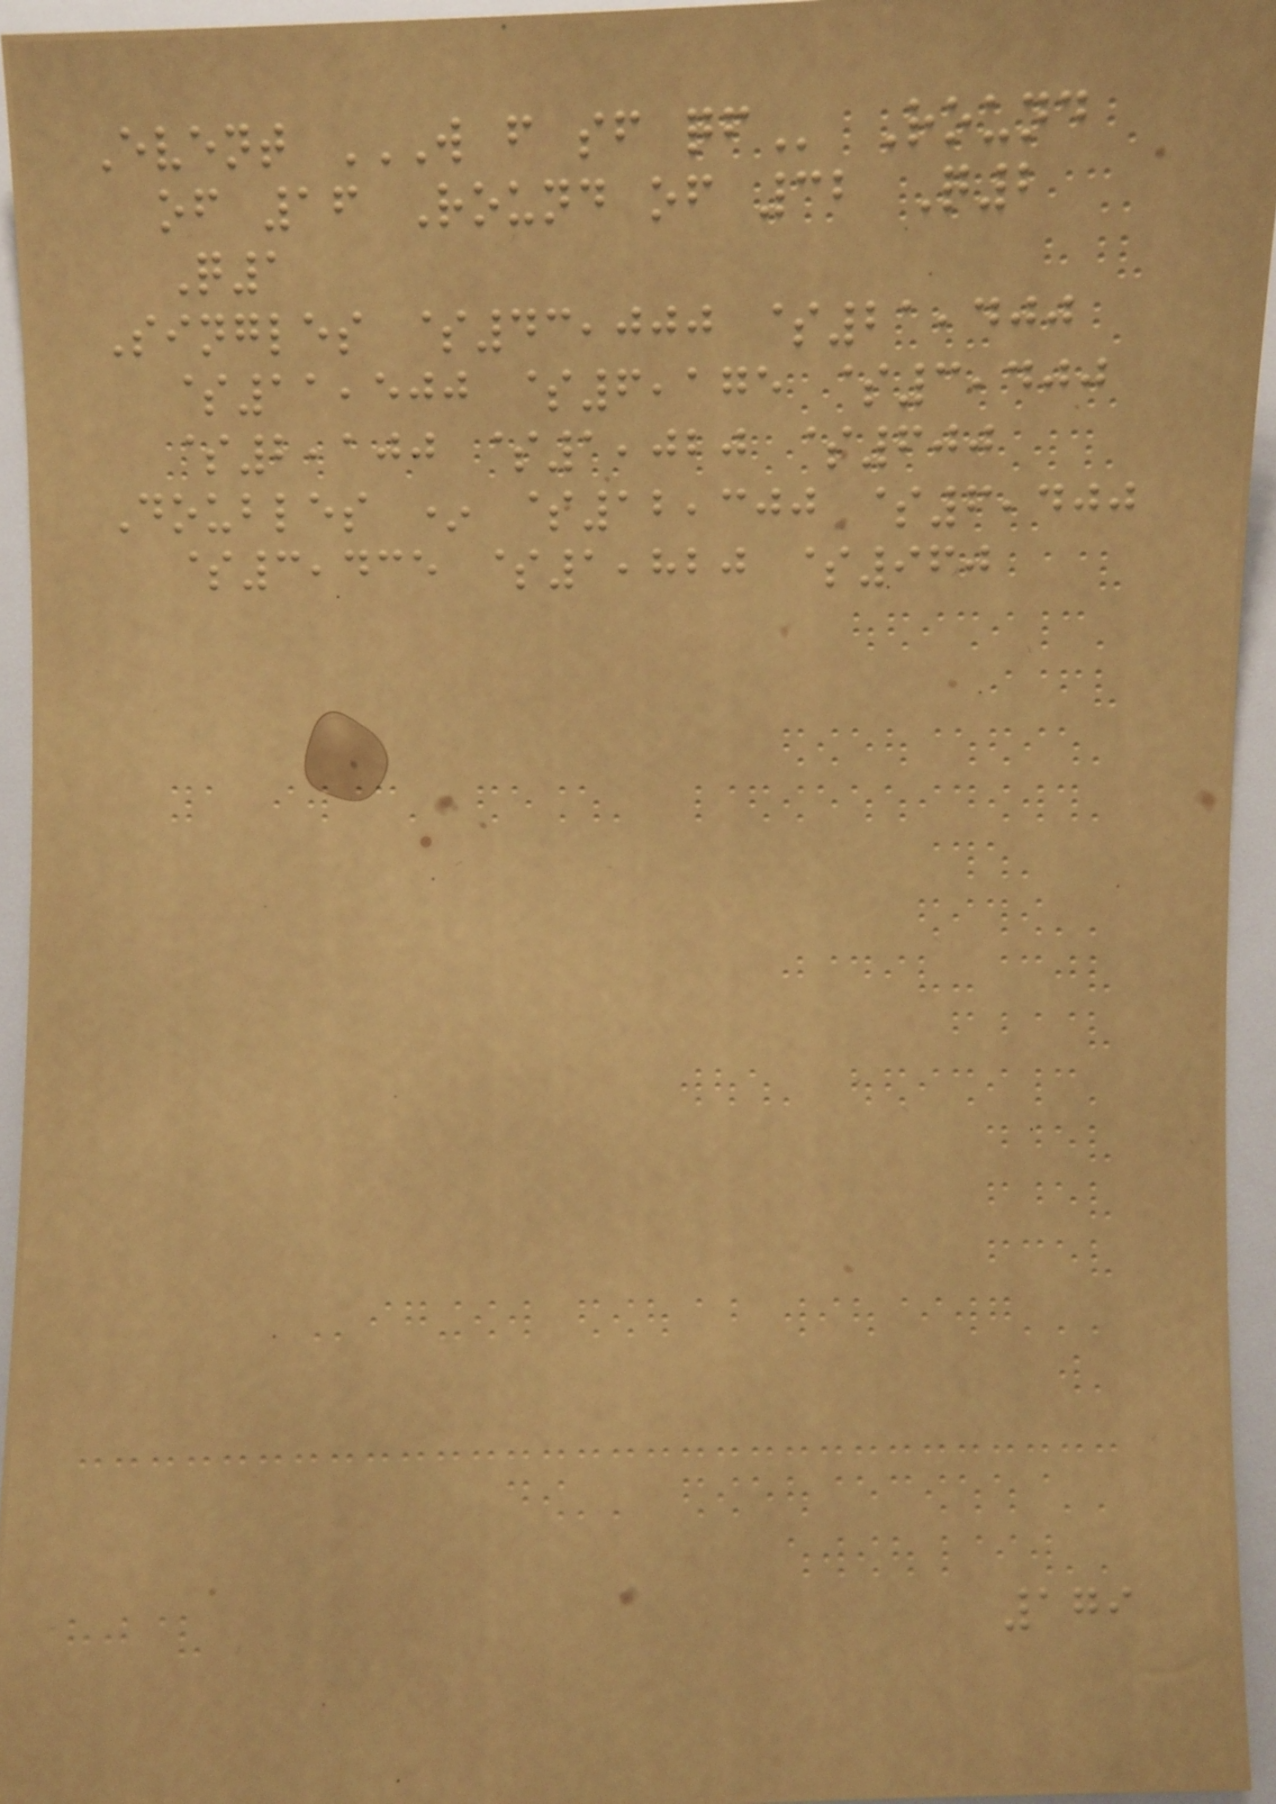Event W F SF QF Round
of 16 Round of 32 Q2
Q1
Singles $43,000 $21,400
$11,500 $6,175 $3,400
$2,100 $1,020 $600
Doubles * $12,300 $6,400
$3,435 $1,820 $960
179
